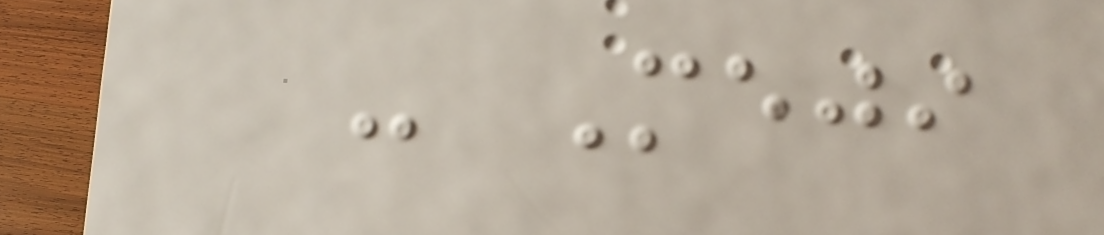- Meji
